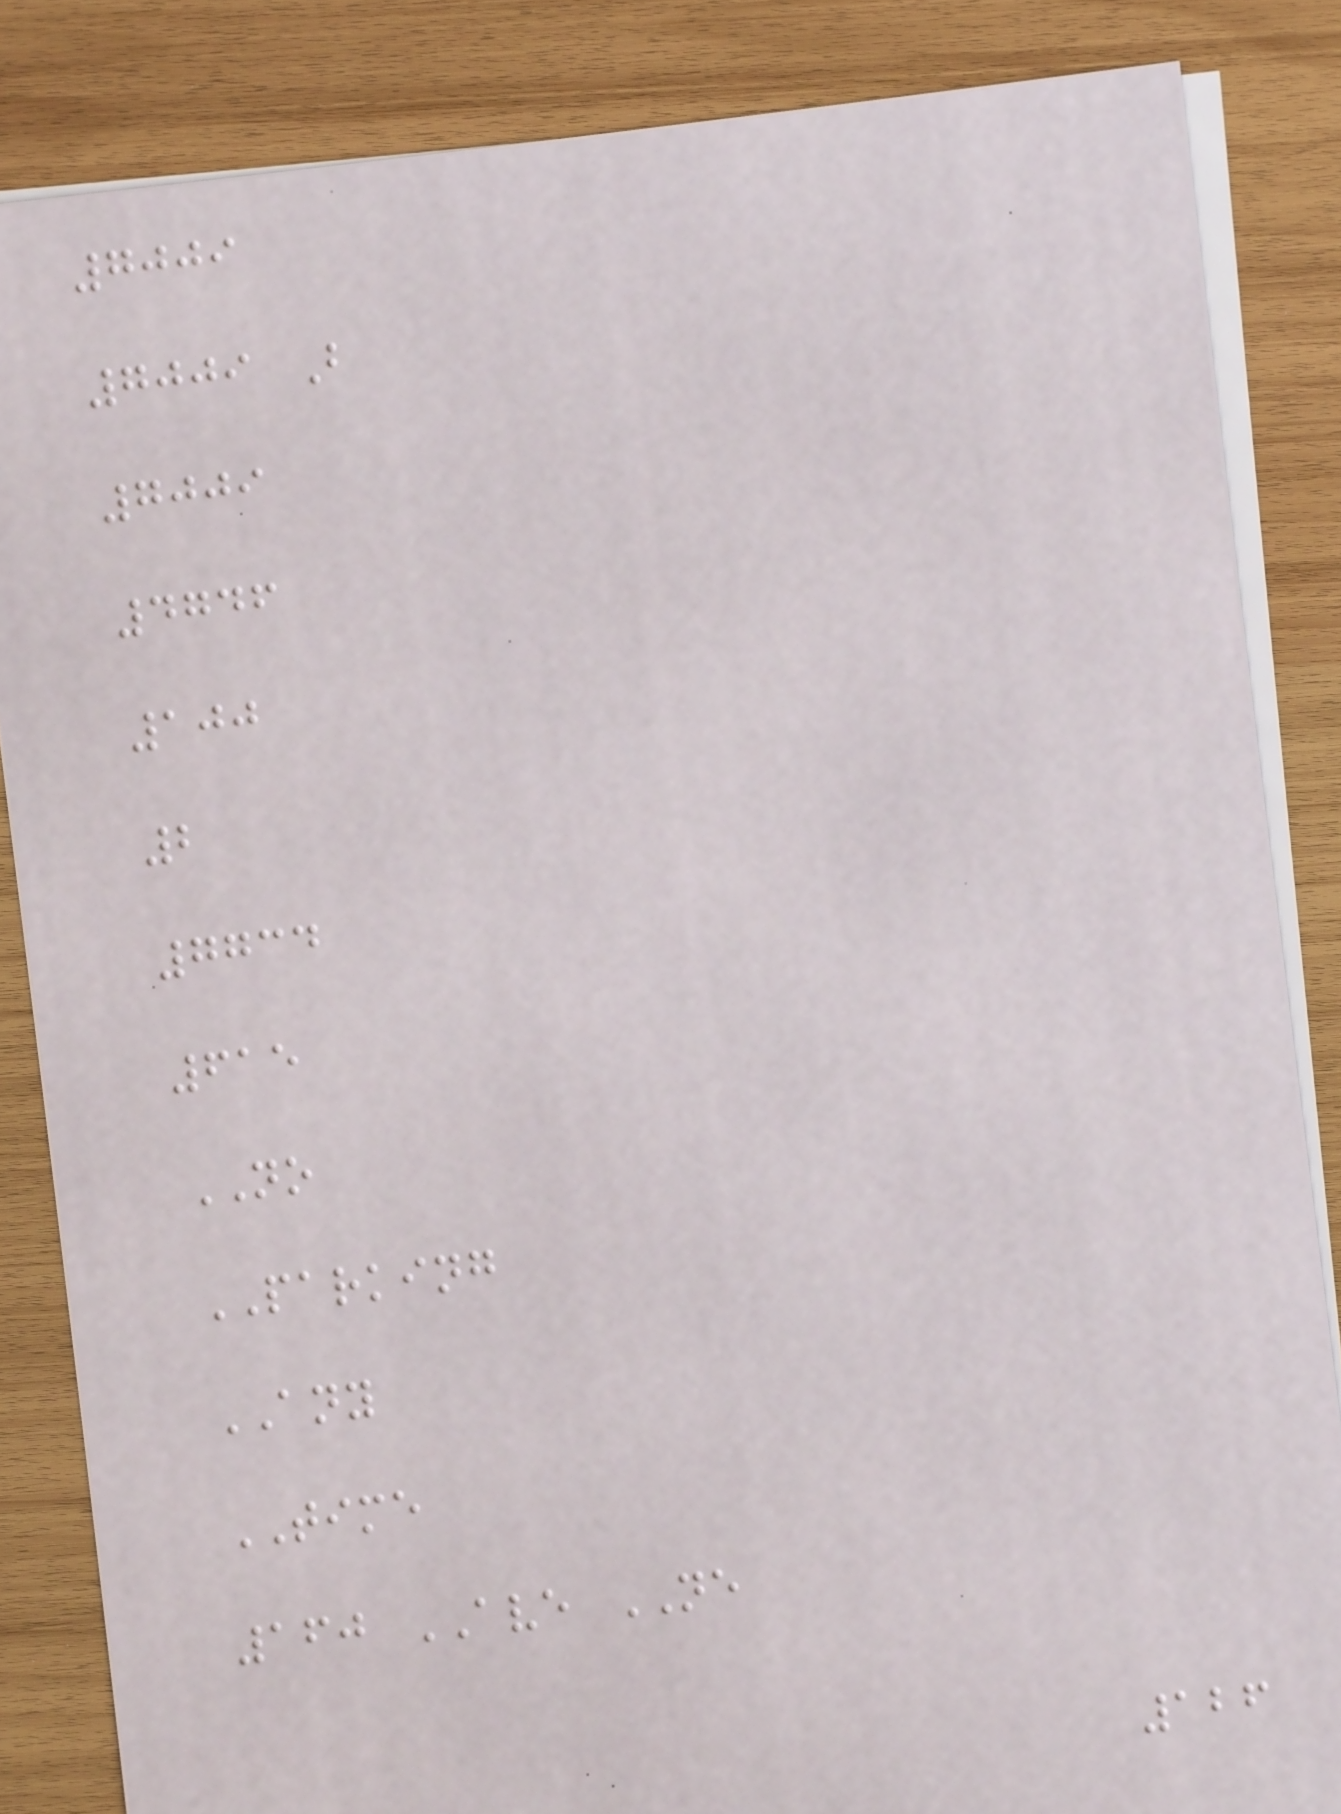7009
7009 B
7009
4746
100
2
7734
615
NO
PARKING
ANY
TIME
160 AVE NE
126
